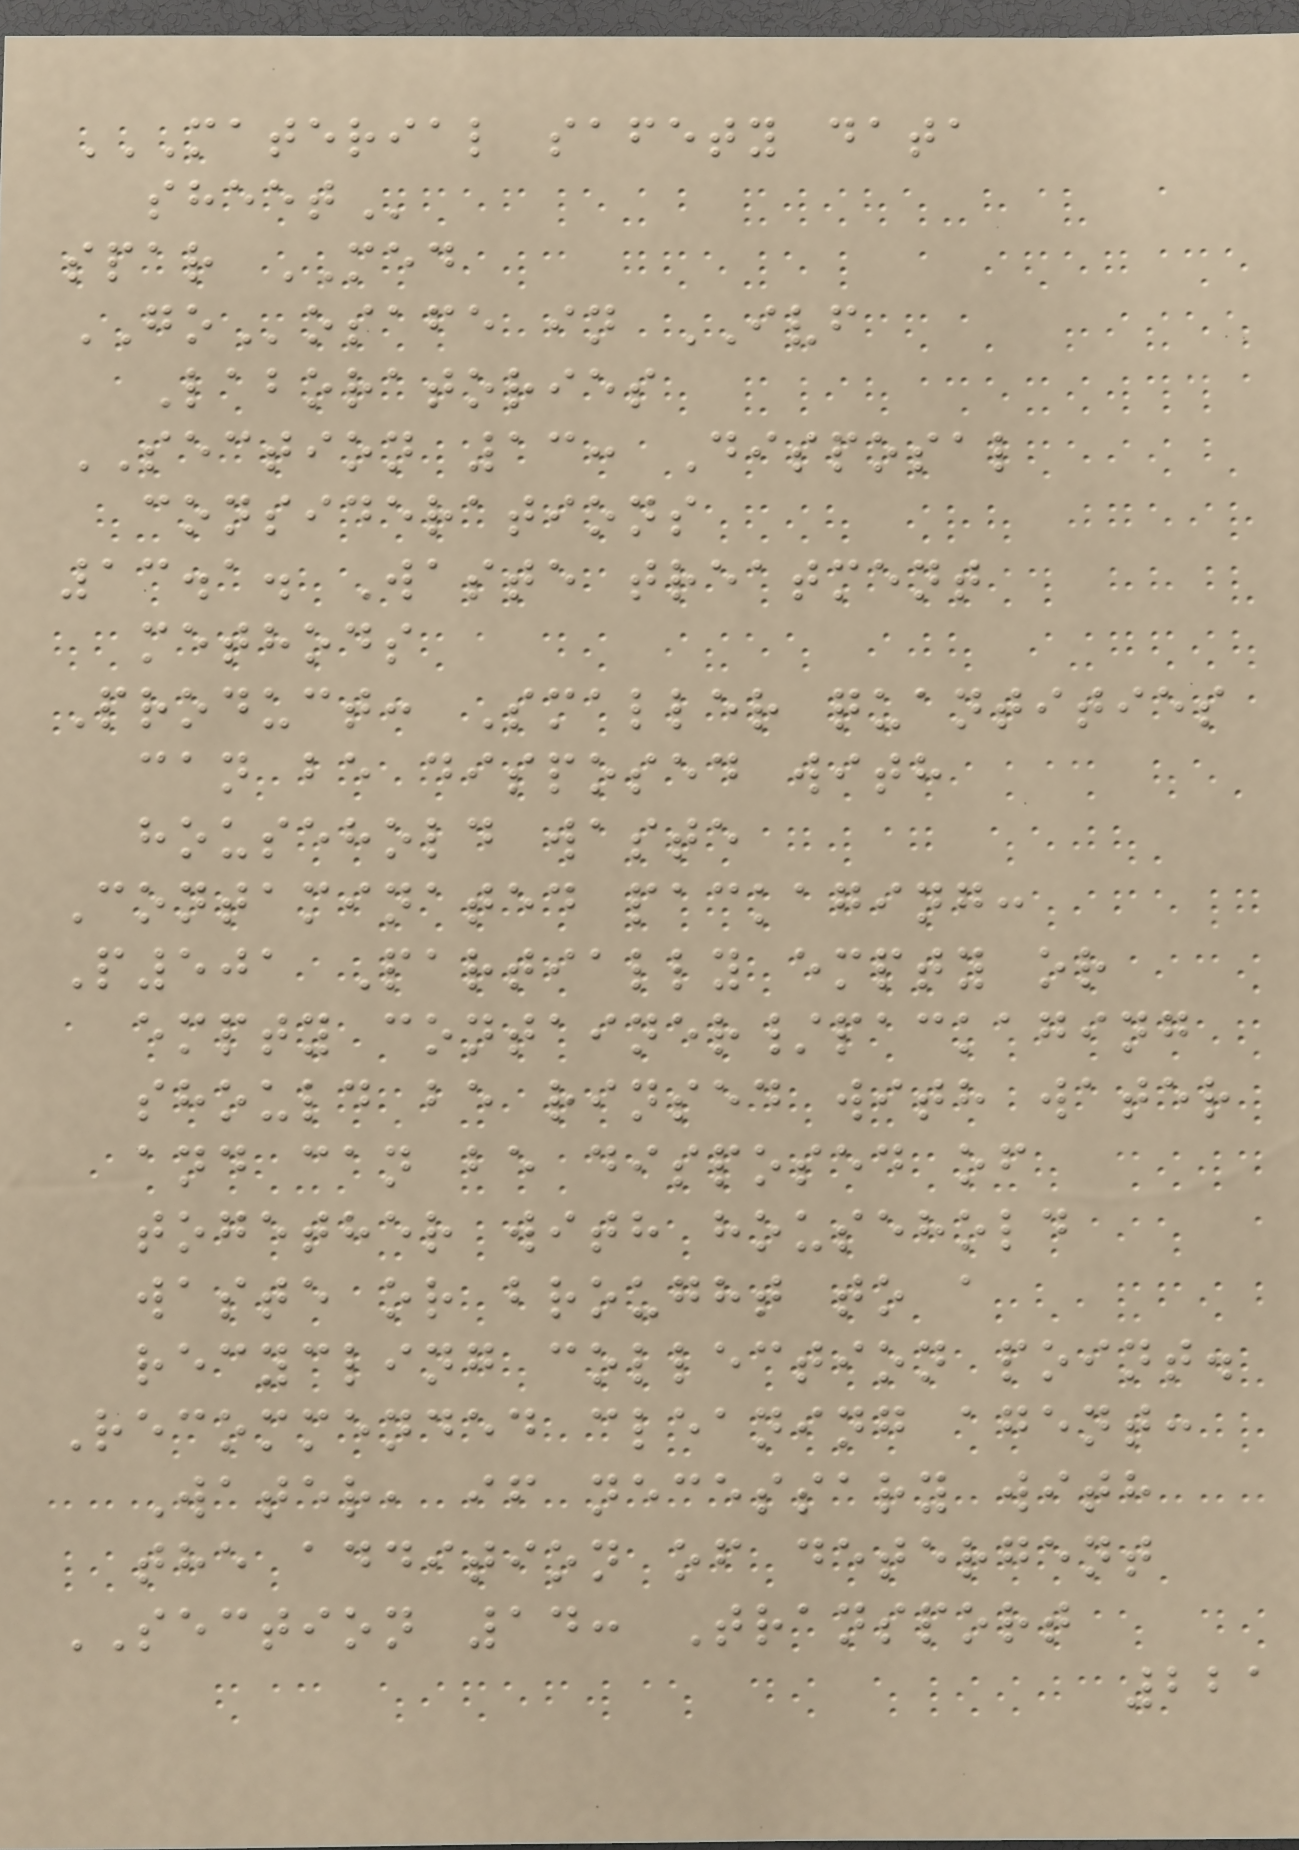MATERIAL SAFETY DATA
SHEET
spar MED
GOosafe in IVF
Laboratories
SECTION 13: Disposal
considerations
13.1. Waste treatment
methods
Product: Smaller quantities
can be disposed with
household waste
Contaminated packaging:
P501 Partially empty or
empty container/packaging
should be rinsed with water
and can be disposed of
together with household
waste or brought to a
recycling collection point.
Recommended cleaning agent:
Water, if necessary with
the addition of detergent
SECTION 14: Transport
221
